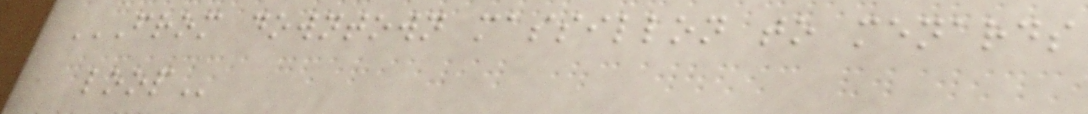FROM DOWNTOWN MASSILLON TO MENARDS
LOOP
